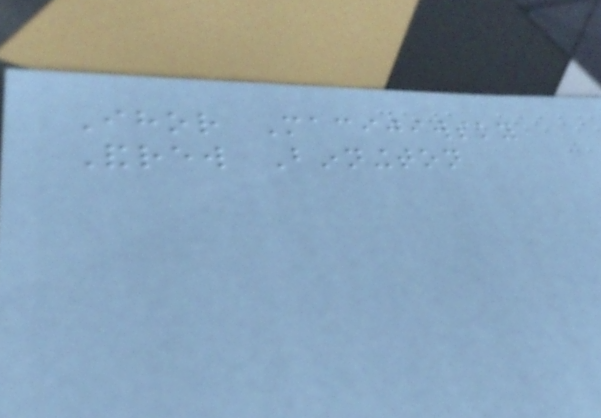Ihor Macijiwsky
Andrew Binnington
